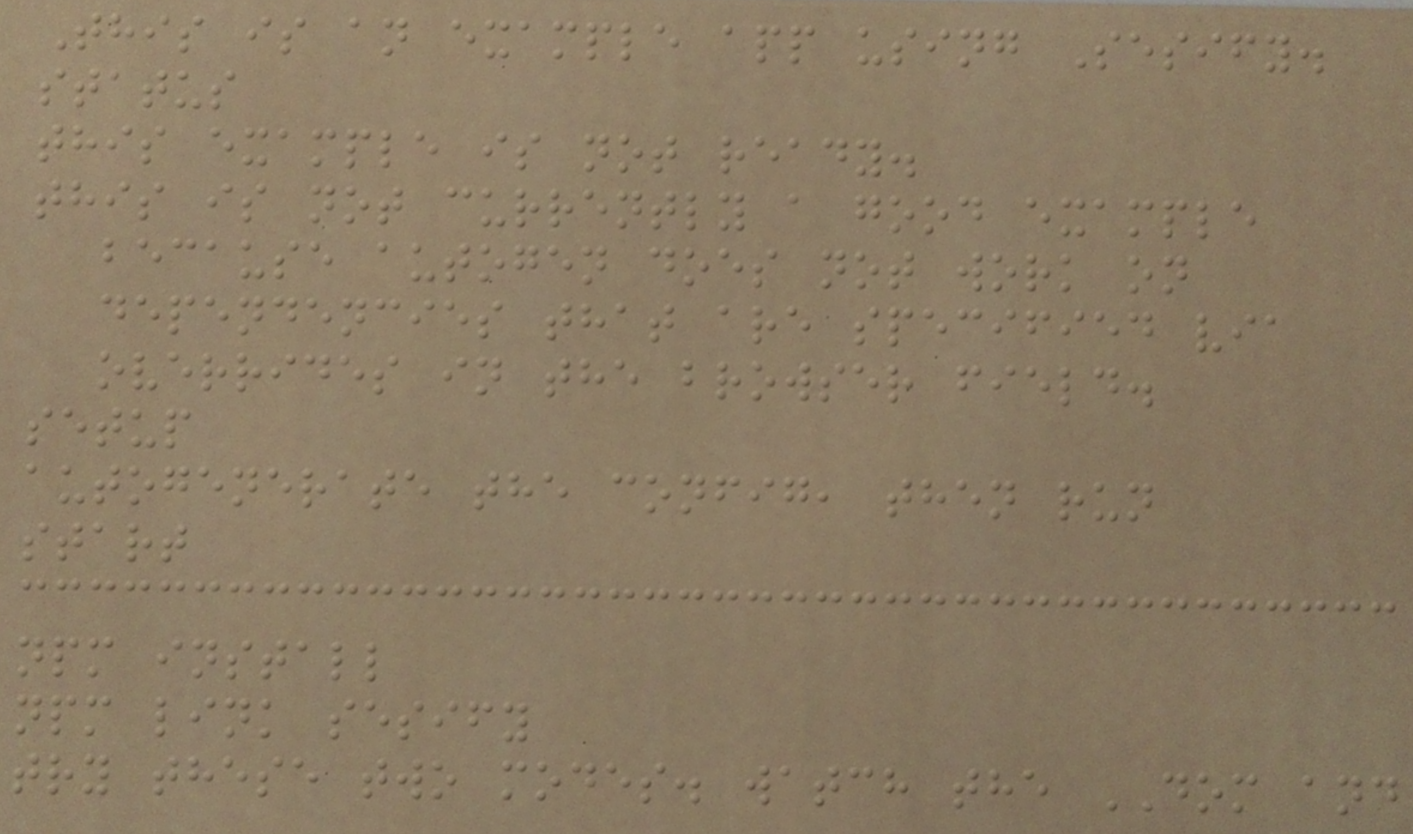This is an example app using Sesify.
status
this example is not ready.
this is not currently a good example
because autogen does not work on
dependencies that are specified via
overrides in the browser field.
setup
autogenerate the config, then run
start
npm install
npm link sesify
try these two modes. watch the DOM and
